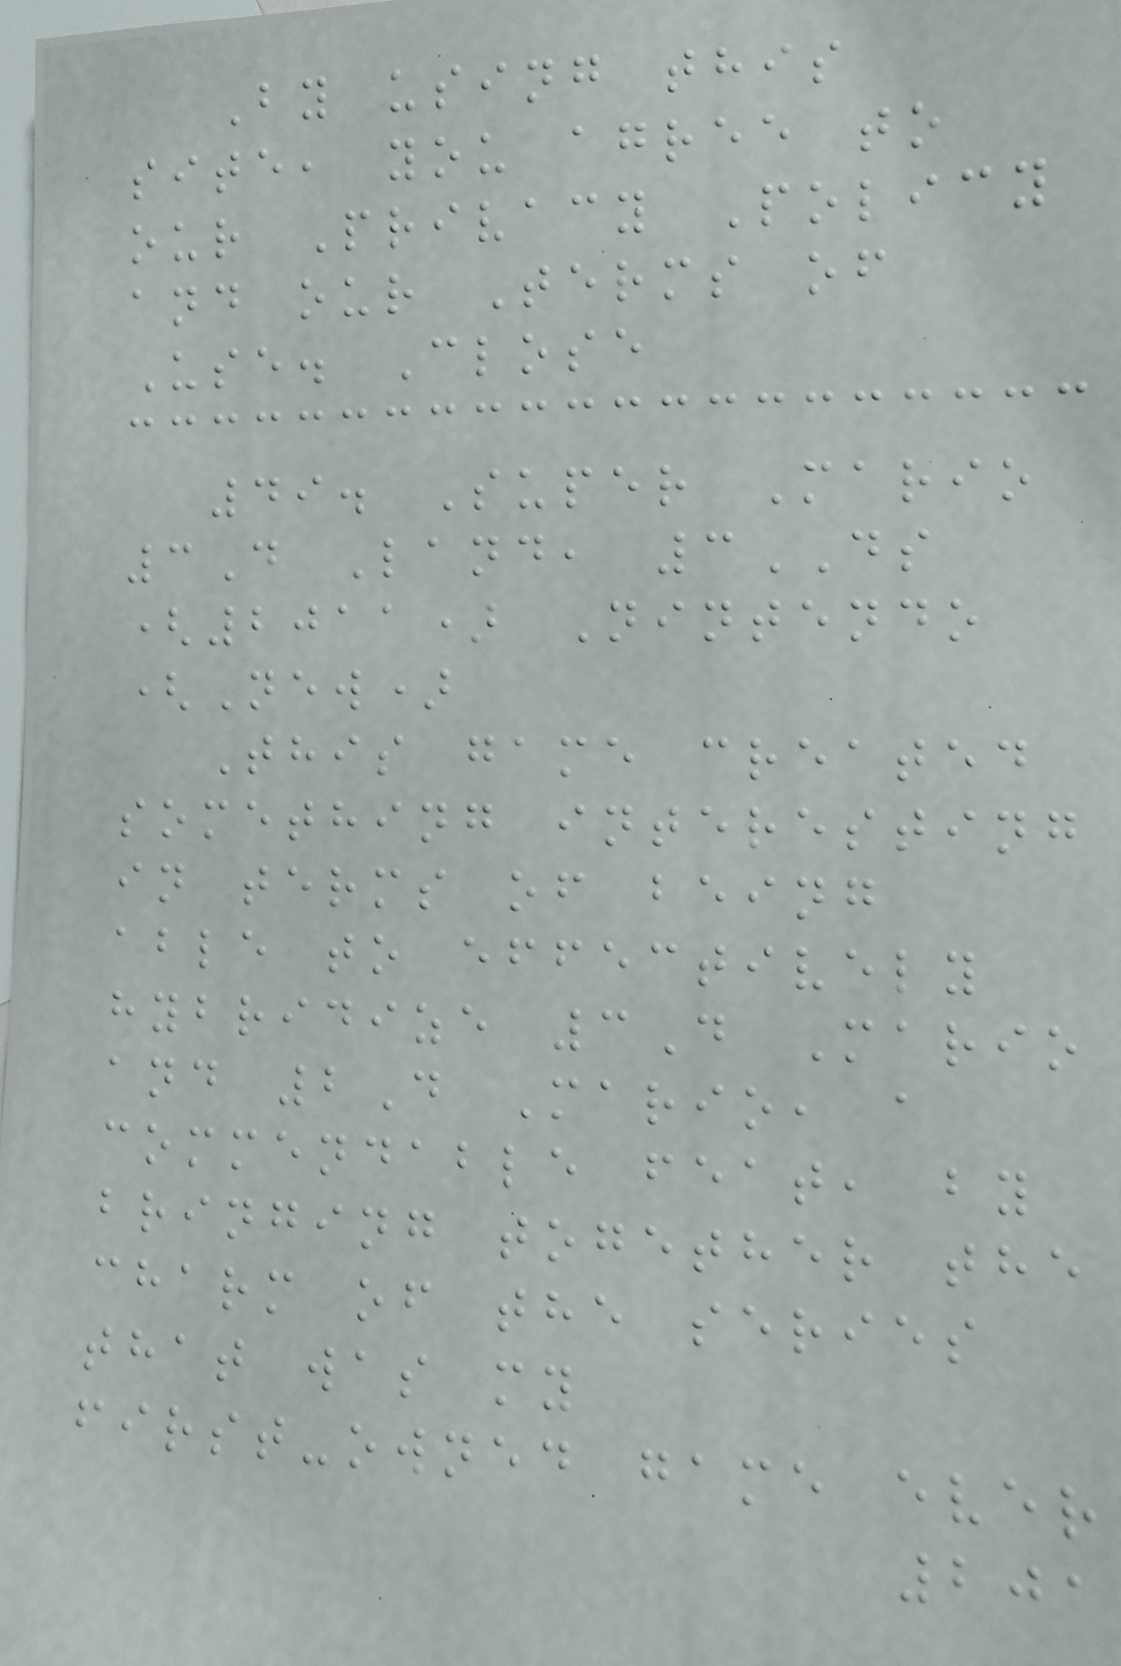By using this
site, you agree to
our Privacy Policy
and our Terms of
Use. Close
49. Super Mario
3D Land, 3DS
(2011) Nintendo
(New)
This game created
something interesting
in terms of being
able to effectively
hybridize 3D Mario
and 2D Mario, a
commendable feat, by
bringing together the
charm of the series
that was my
first-owned game ever
201
